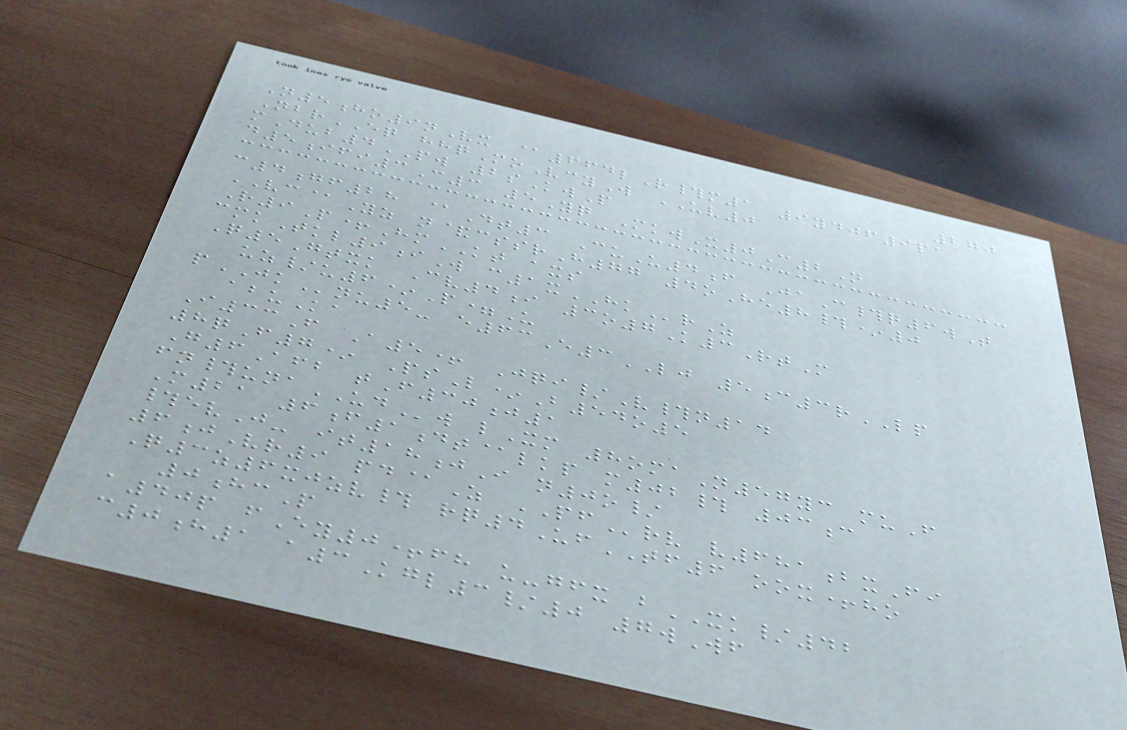270
N5ho9nVx @664lR#m1 9ydjf9pa
NbrEQ hhqMoVcyW UV0
mDub4PW 2sKwP
d5ifi3C3 5Yq MkwX0C2N
c4gf28 @Dt3 CuU4f JaC#q6wT
VC@Yz n&cssrH77 4oHe8#*0
R9P+HmKT axs
cmkTkl9iW c1xHKrZ
Q5Gtxk Cv4i 3o7K3RtM
uz/u6*P=U
pJKnu5- e63E3LJ 5c3rLP
abuKa
I33F A5+ Jqi/V#n14
8qF7* PsL*B54o5
G6Afb tF30j1
fn#unaUDw lXm 8omaN57yc muF
M21 6f1dt@lkp m02# 03c
#evJ- it18jI n0o/
6jVr9 pd@Z PFrv v681bxFi
Q3z6xjzv# rq4UfTF6 oox+ho
0hcP
a40p fEy0+fh u-gfx bXK/42
c0h1 a3Kgl3/0 7wWf
